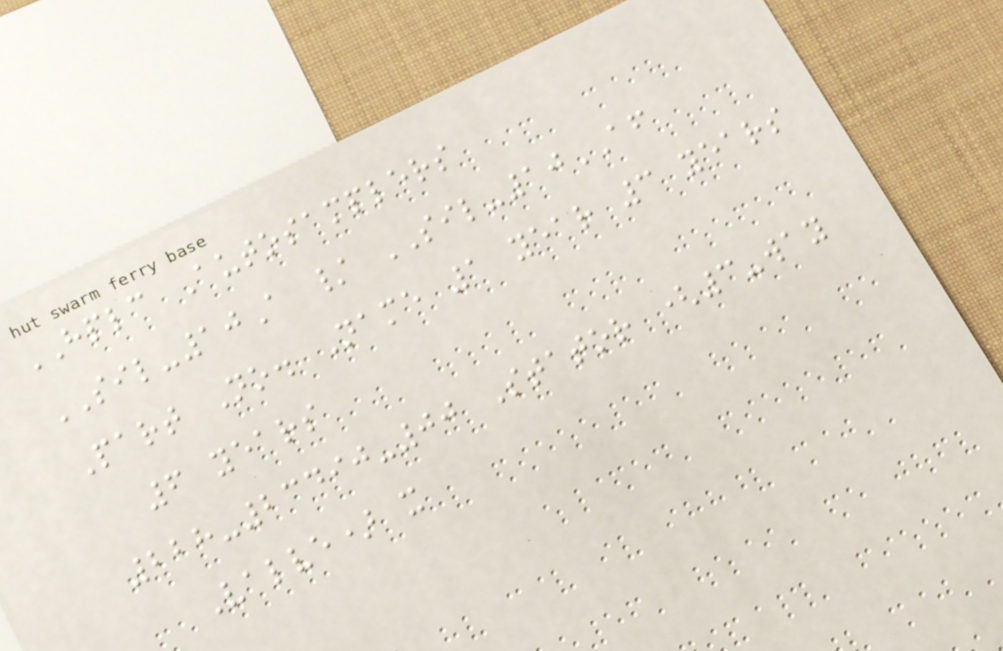HPLC Autosamplers
SIL-10A / SIL-10AF
Part No. Name 1 year 3 years
6 years
228-23490-00 Stator (3-way
Valve) x
